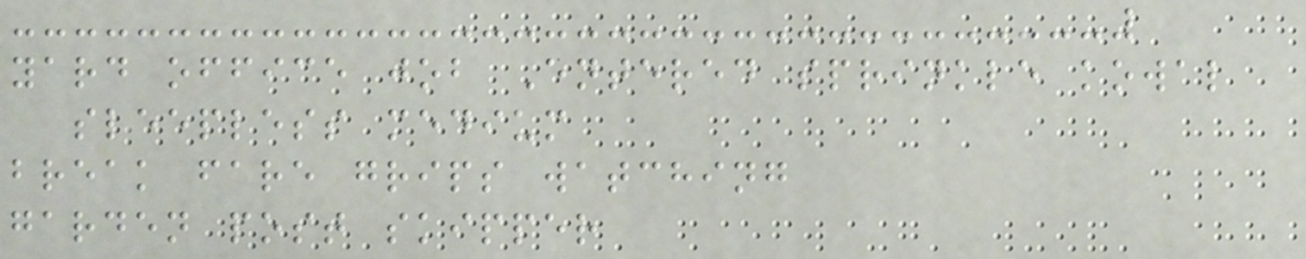yard office job Entered sprinkle kowal
sleepless medium
break fare grips watching
garden post skipper
